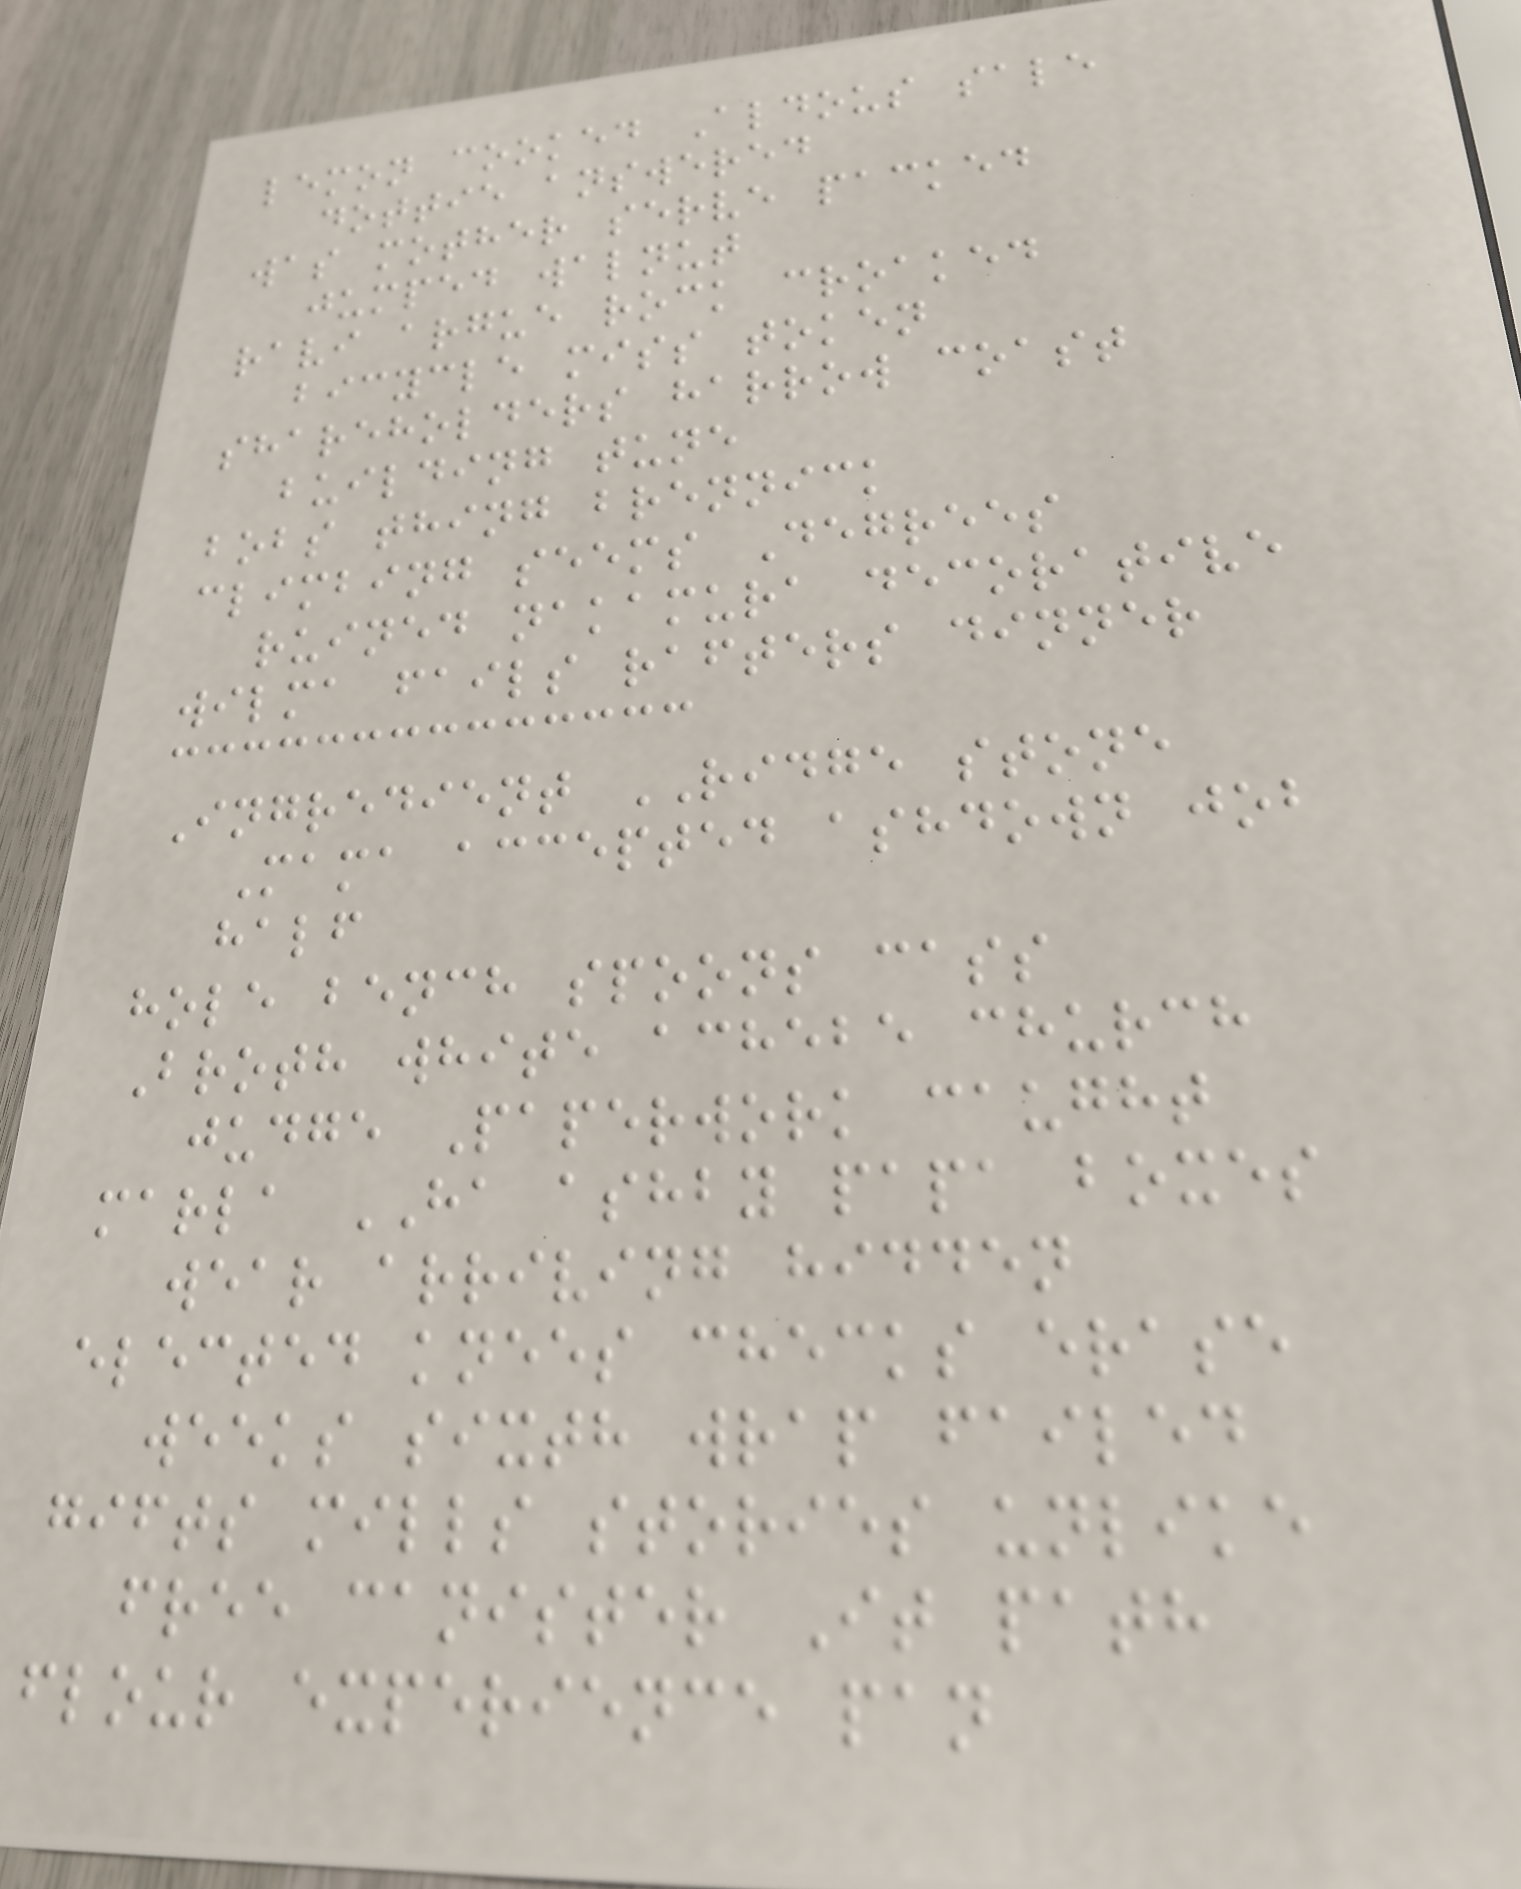lemon cooked Aldous sale
dottie answered
was mother serve packed
jumped walnut
ravi argue rock croaked
bicycle miss token
shareholders harrow coast
building tune
bobs thing brennick
climbing seems Degrees
ruined nakamura decorative
wilma fails rafters dinner
Ingredient RIDGE stone
Mama accepted ashdown job
half
hole bench spoons cass
Broth white achebe church
judge Paperwork caught
marla HA ashby papa boxes
wear arriving hidden
elected knees checks erase
weeks sixth wrap failed
gifts mills stories unlike
free canister It path
flour experience pan
